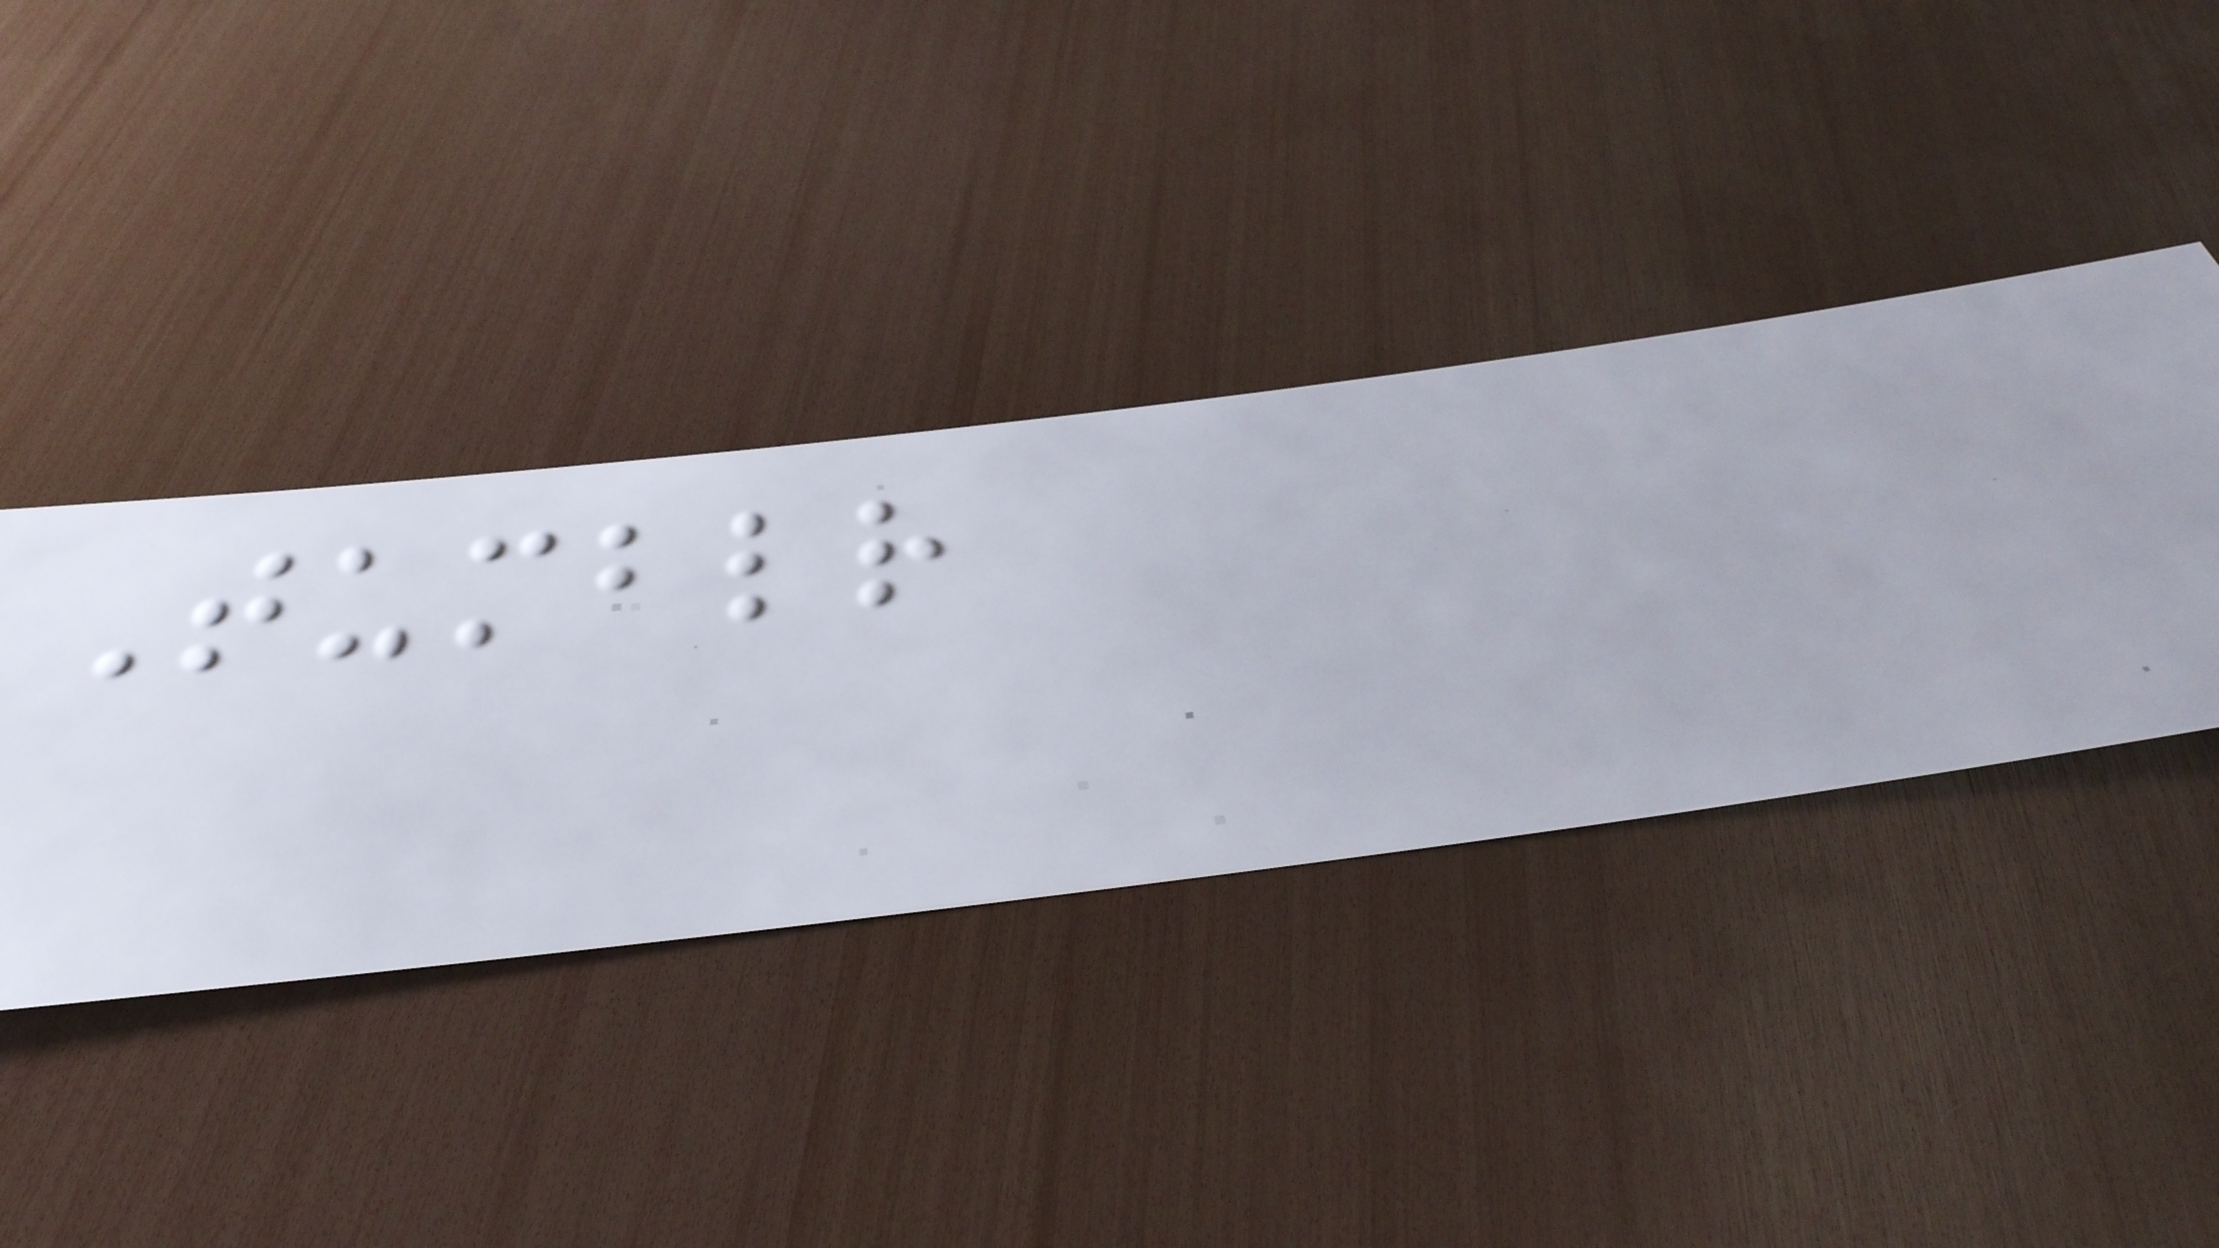Tumblr
